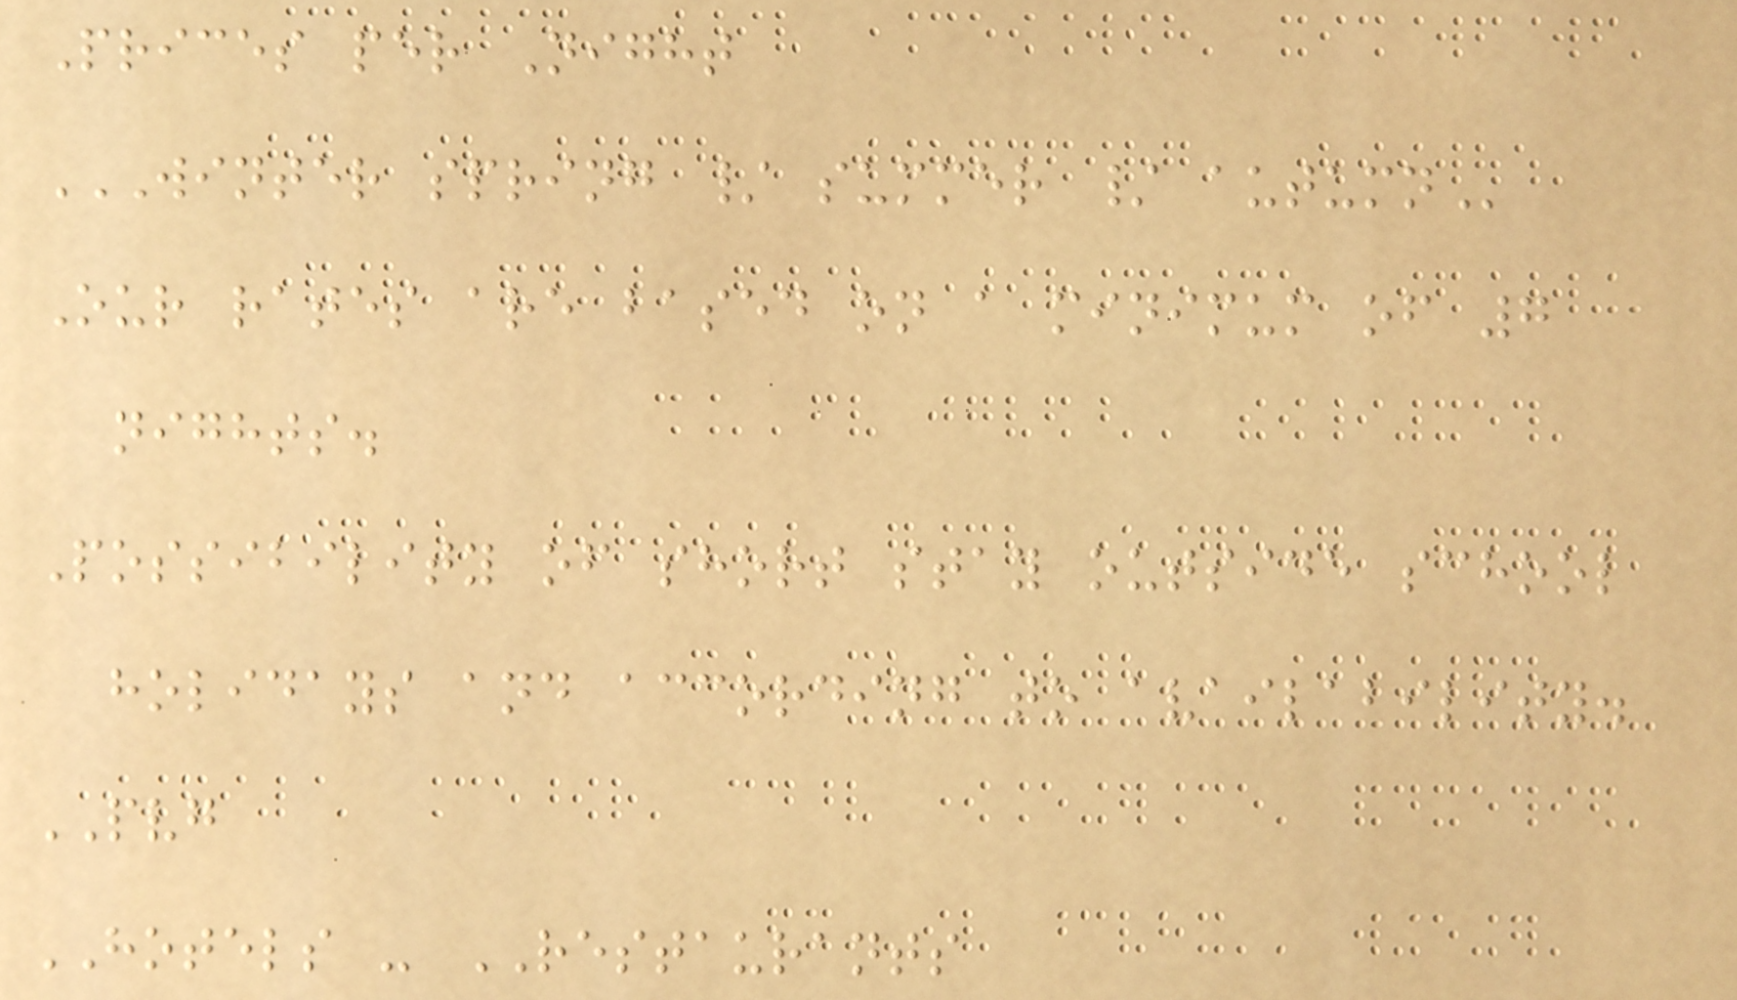Prices per Night
WINTER SPRING / SUMMER / AUTUMN
Our rates are based on a minimum of 7
nights.
Possibility of short stay outside school
holidays and according to availability.
PVG
HOTELS - RESTAURANTS
